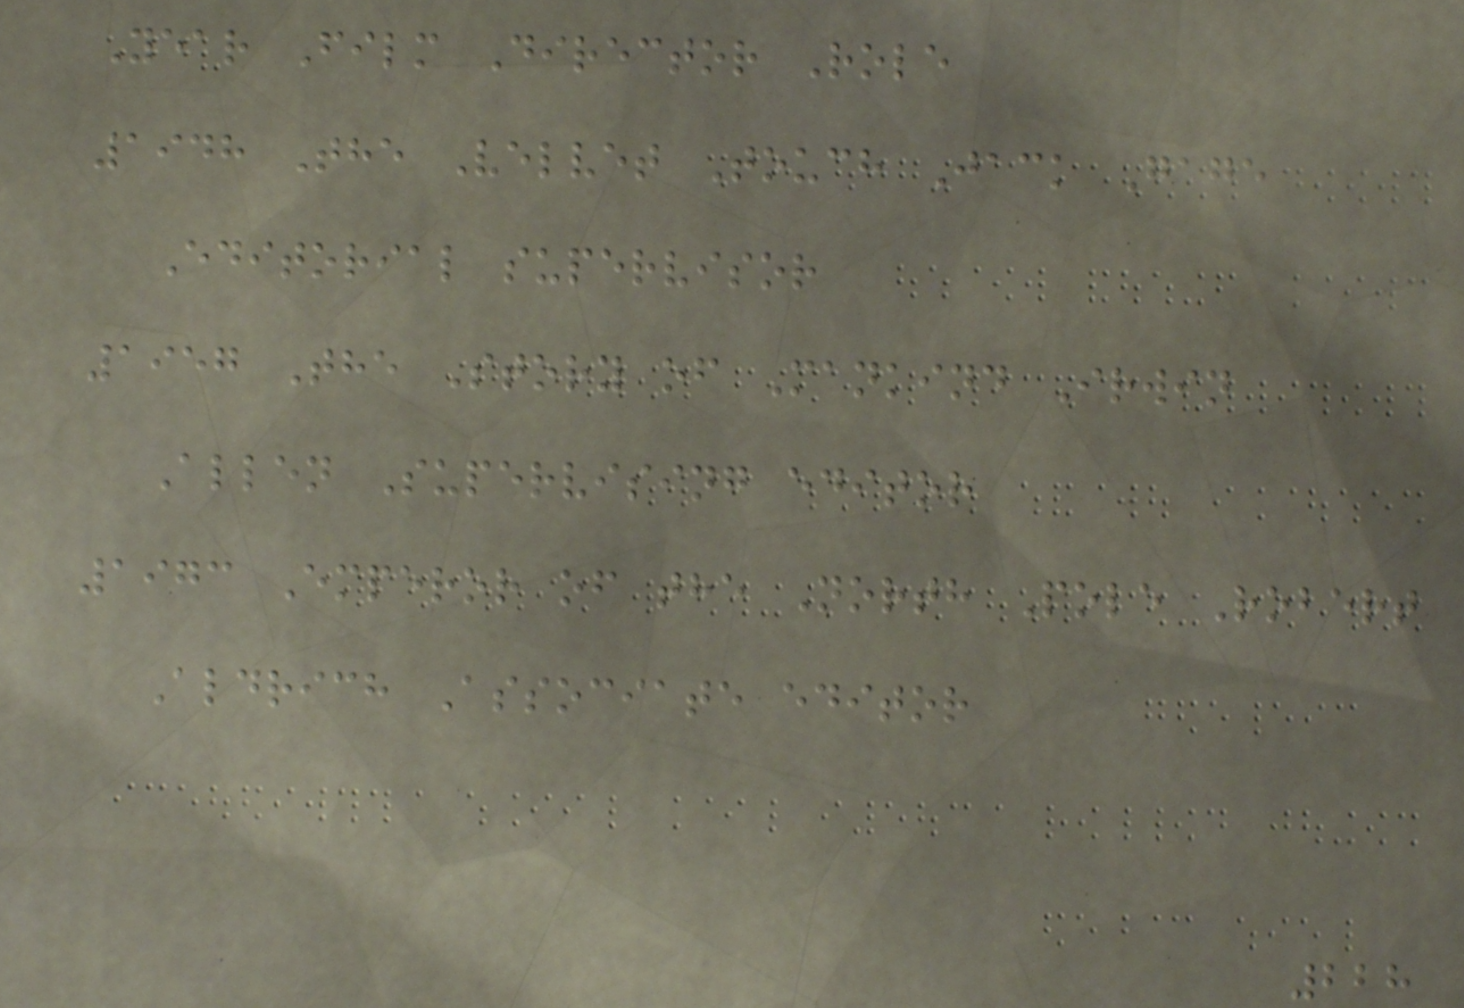Year Film Director Role
1948 The Velvet Touch Jack Gage
Editorial supervisor
1957 The Story of Mankind Irwin
Allen Supervising editor
1973 Emperor of the North Pole Robert
Aldrich Associate editor
228
